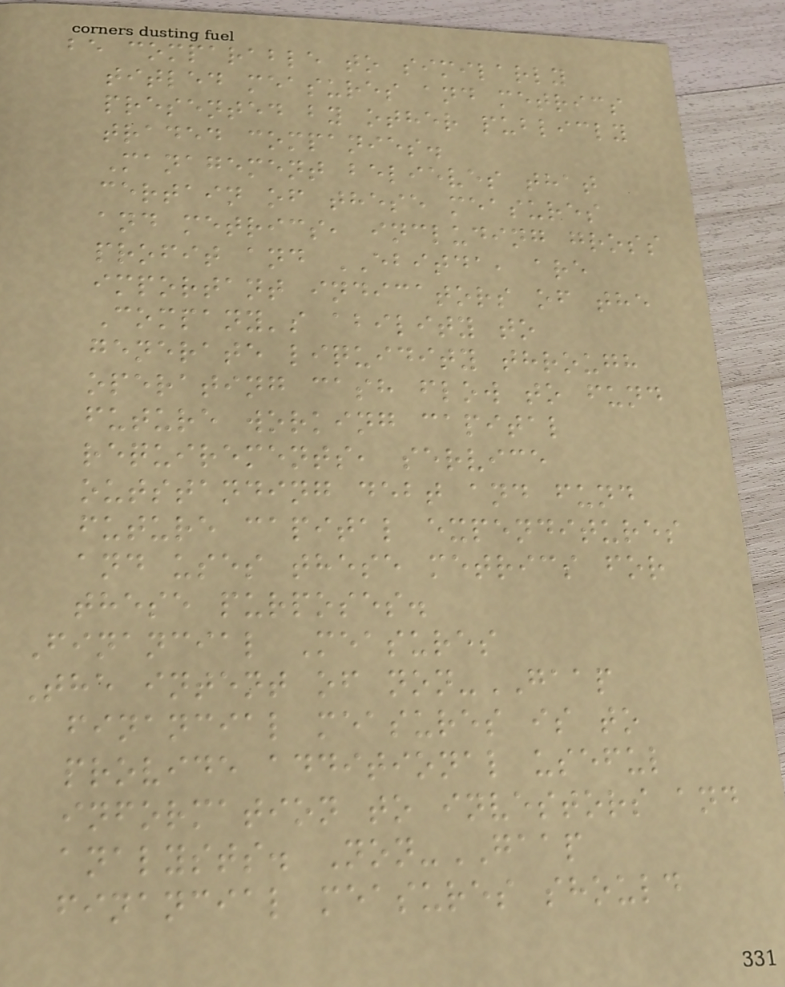be comparable to similarly
titled measures and metrics
presented by other publicly
traded companies.
Management believes that
certain of these measures
and metrics, including gross
profit and EBITDA, are
important indicators of the
Company's ability to
generate liquidity through
operating cash flow to fund
future working capital
requirements, service
outstanding debt and fund
future capital expenditures
and uses these metrics for
these purposes.
Financial Measures
The intent of non-GAAP
financial measures is to
provide additional useful
information to investors and
analysts. Non-GAAP
financial measures should
